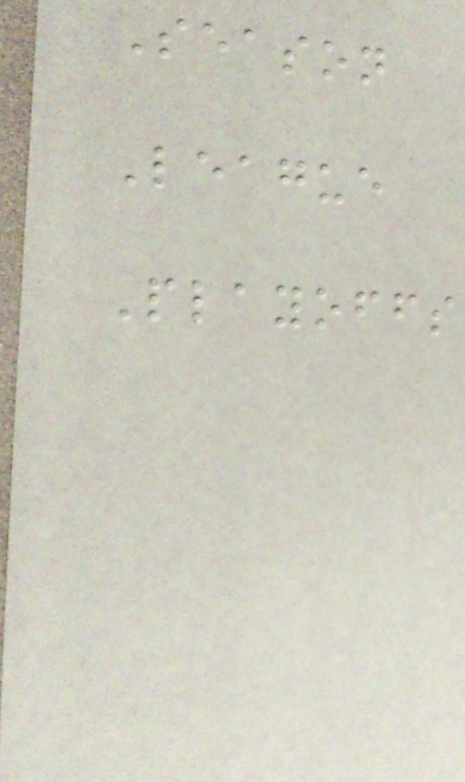Season
League
Playoffs
